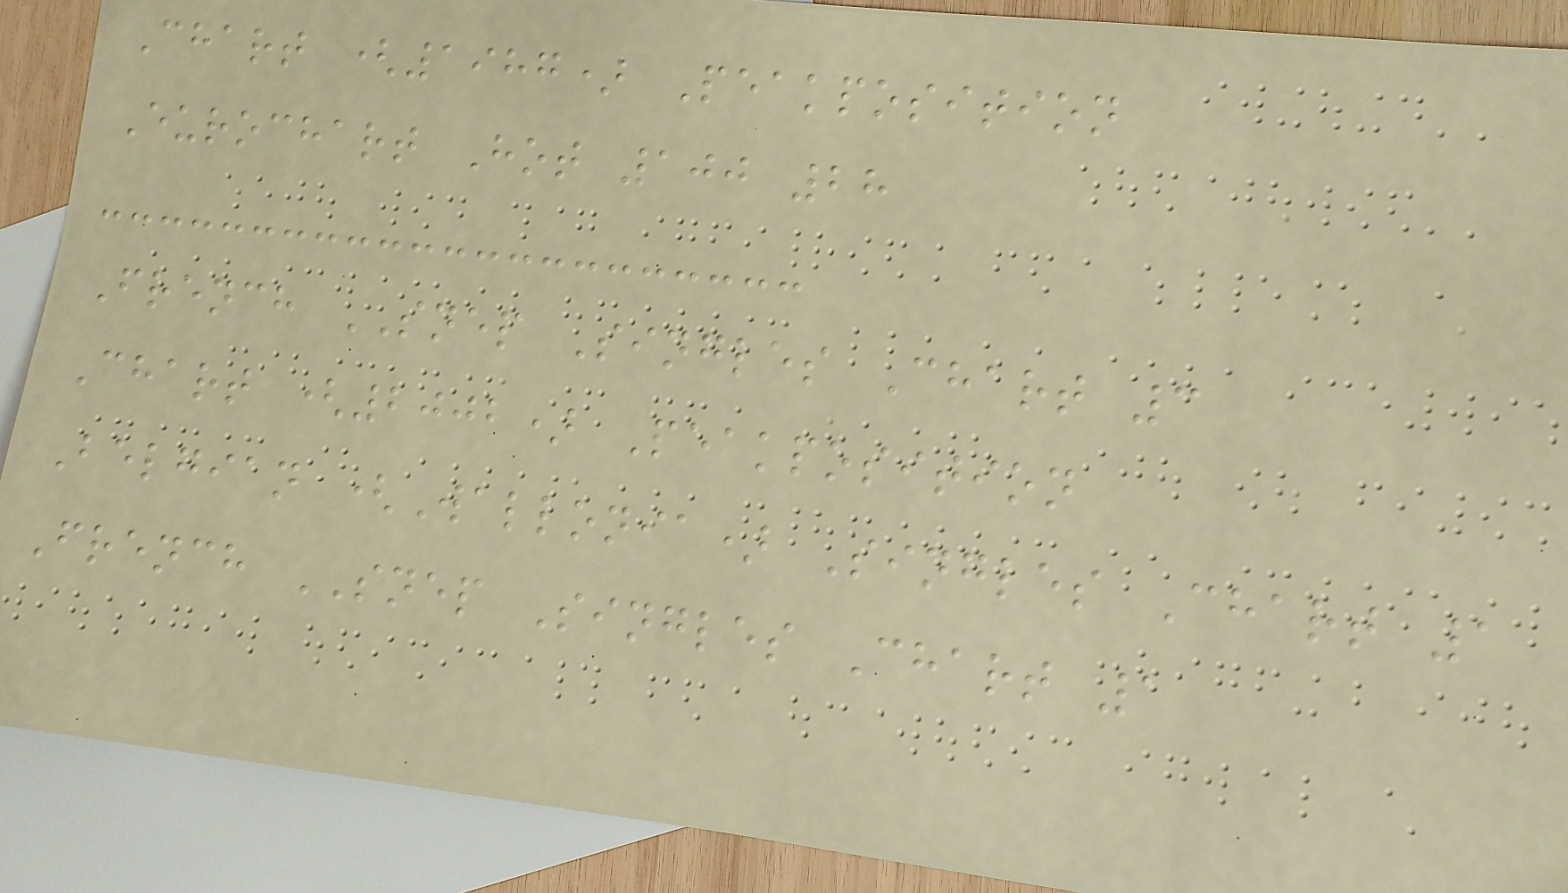Chart (1987) Peakposition
Eurochart Hot 100 28
French SNEP Singles Chart 3
Chart (2002) Peakposition
Belgian (Wallonia) Singles Chart 1
French SNEP Singles Chart 1
